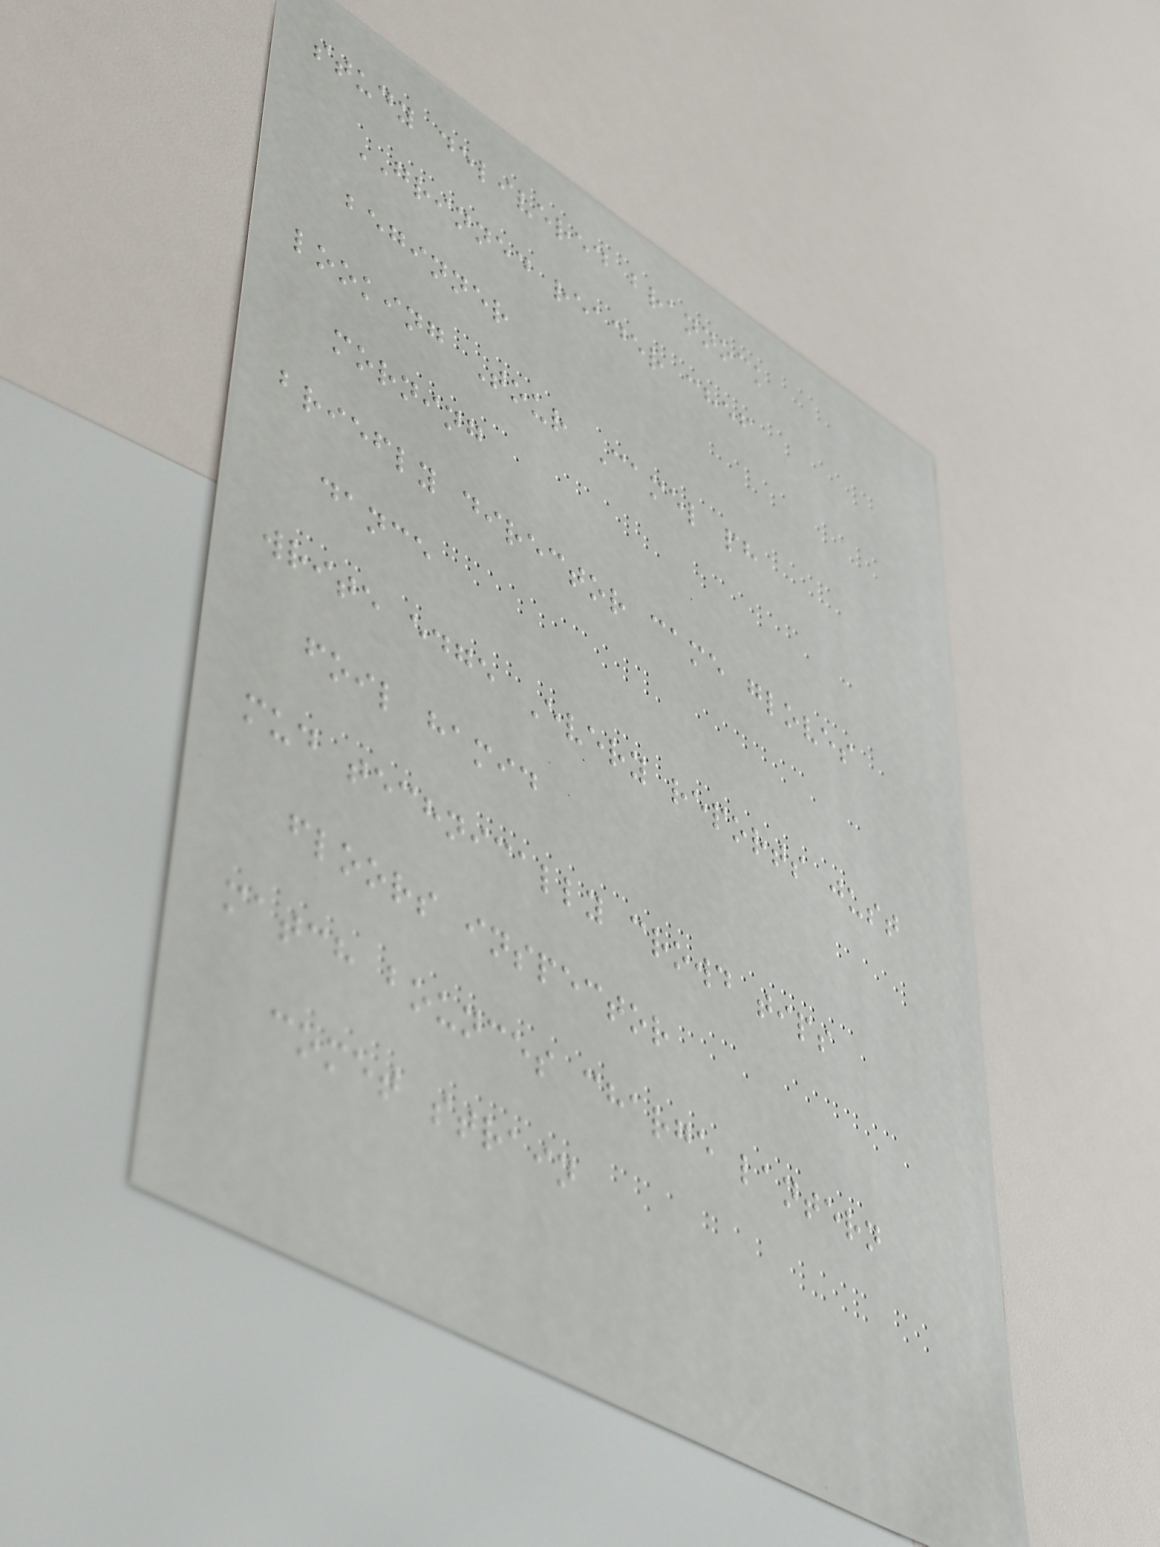study delivered brannock
GRINNED reader chef
beginner
looking Tour Camel ph
morning
briefly director came gloves
dance
write edge Every reports just
foil hamid
mud technically crowd tips
floors inspector
match bounces charge lantern
comet strain
